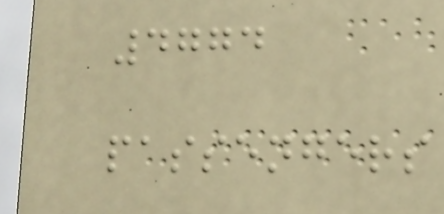4774
passengers
